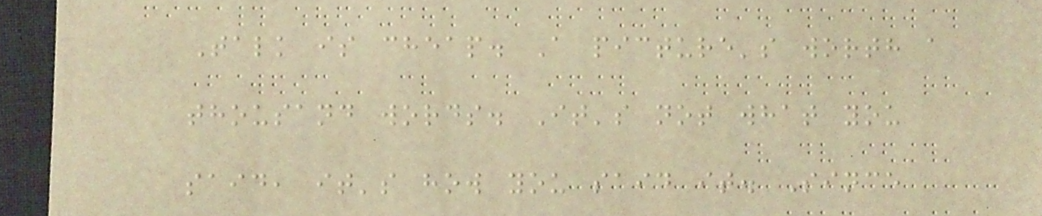Talk is cheap. A picture's worth a
thousand words. It's not what you
said, it's how you said it. Since
